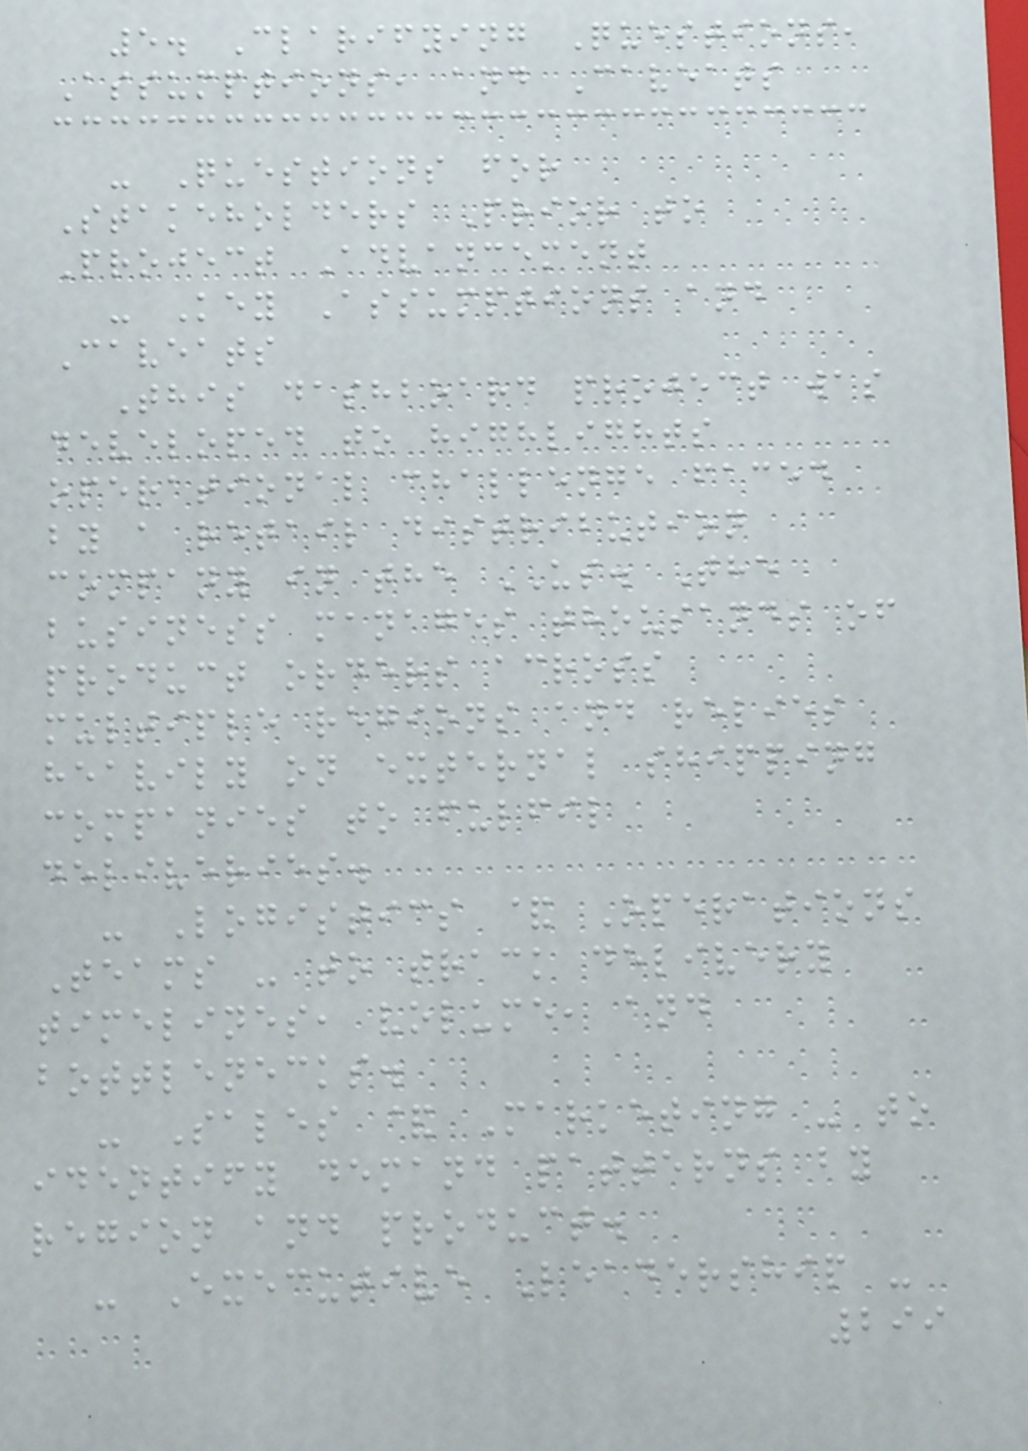5. Clarifying Questions,
Assumptions, and Caveats
- Questions for
Stakeholders Prior to
Project Advancement
- Key Assumptions and
Caveats
This dashboard project was
developed to highlights
operational challenge faced
by a retail distribution
company in the US. The
business manages thousands of
product orders across
multiple regions and relies
heavily on external shipping
companies to fulfil
deliveries.
- Logistics & Operations
Teams - to track delivery
timelines, volume, and
bottlenecks.
- Sales & Marketing - to
identify demand patterns by
region and product.
- Executive Leadership -
299
